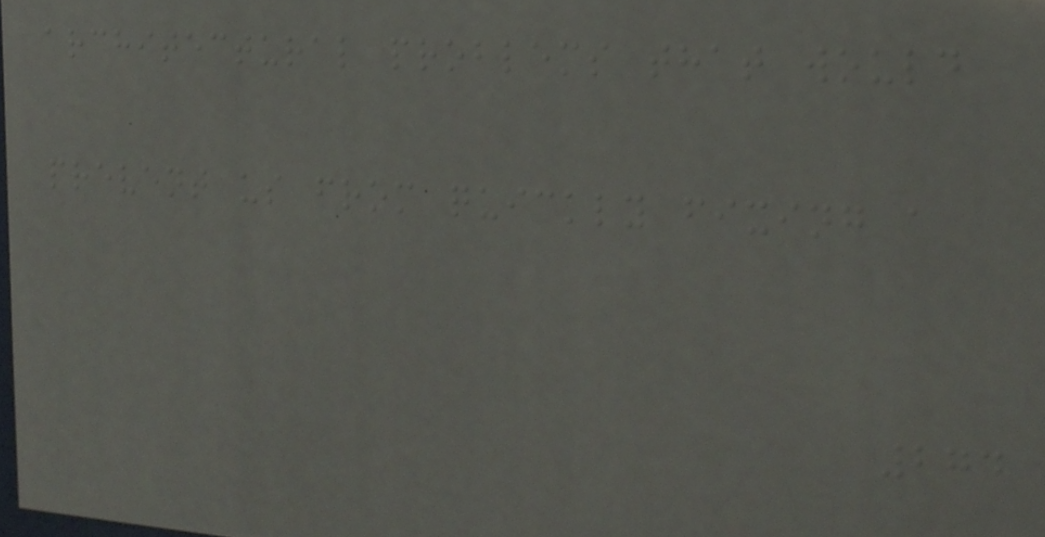architectural problems that would
prevent us from quickly fixing a
274
